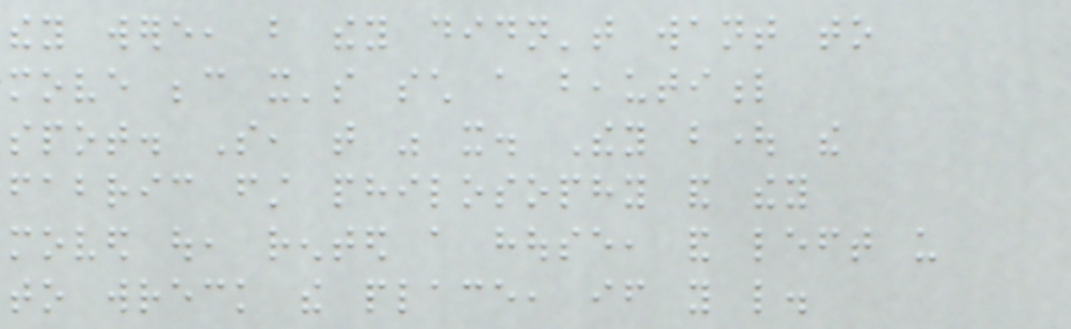they were, but they didn't want to
move because it's such a beautiful
spot. So, that was it. They bought the
fabric first philosophy and they
moved out, rented a house, and left us
to wreck the place, if you like.
